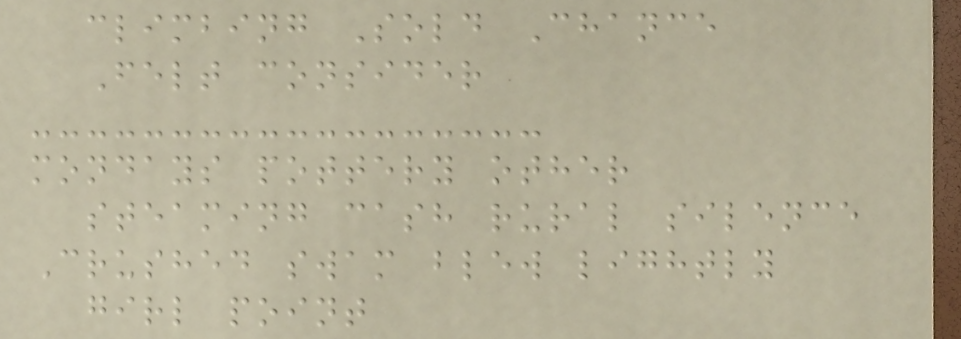climbing Sold Chance
Felt consider
mondays pottery other
steaming cash rural silence
Crushed swam blew lightly
girl point
